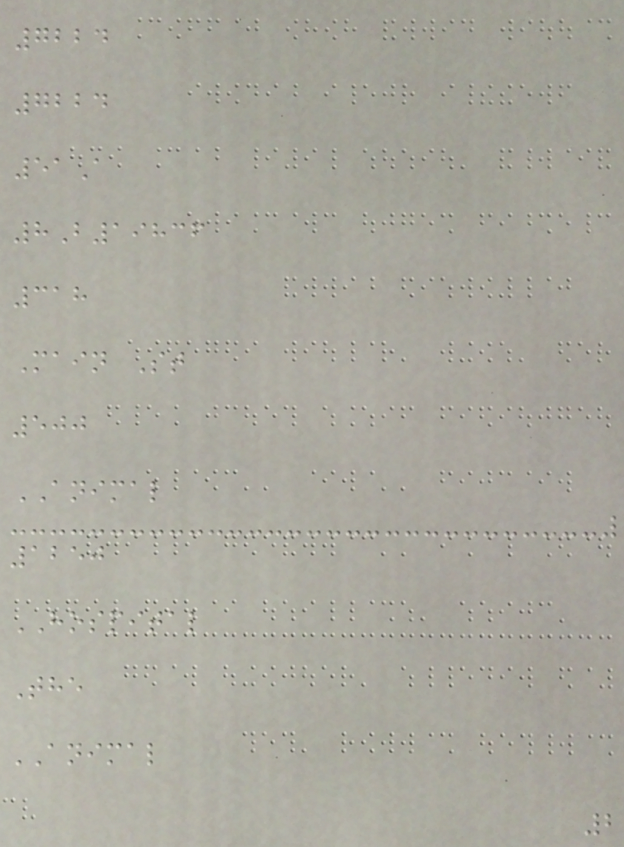7224
7224
51A
8B19836
318
Main St
500
ANIMAL
1250
HOSPITAL
The
ANIMAL
2
